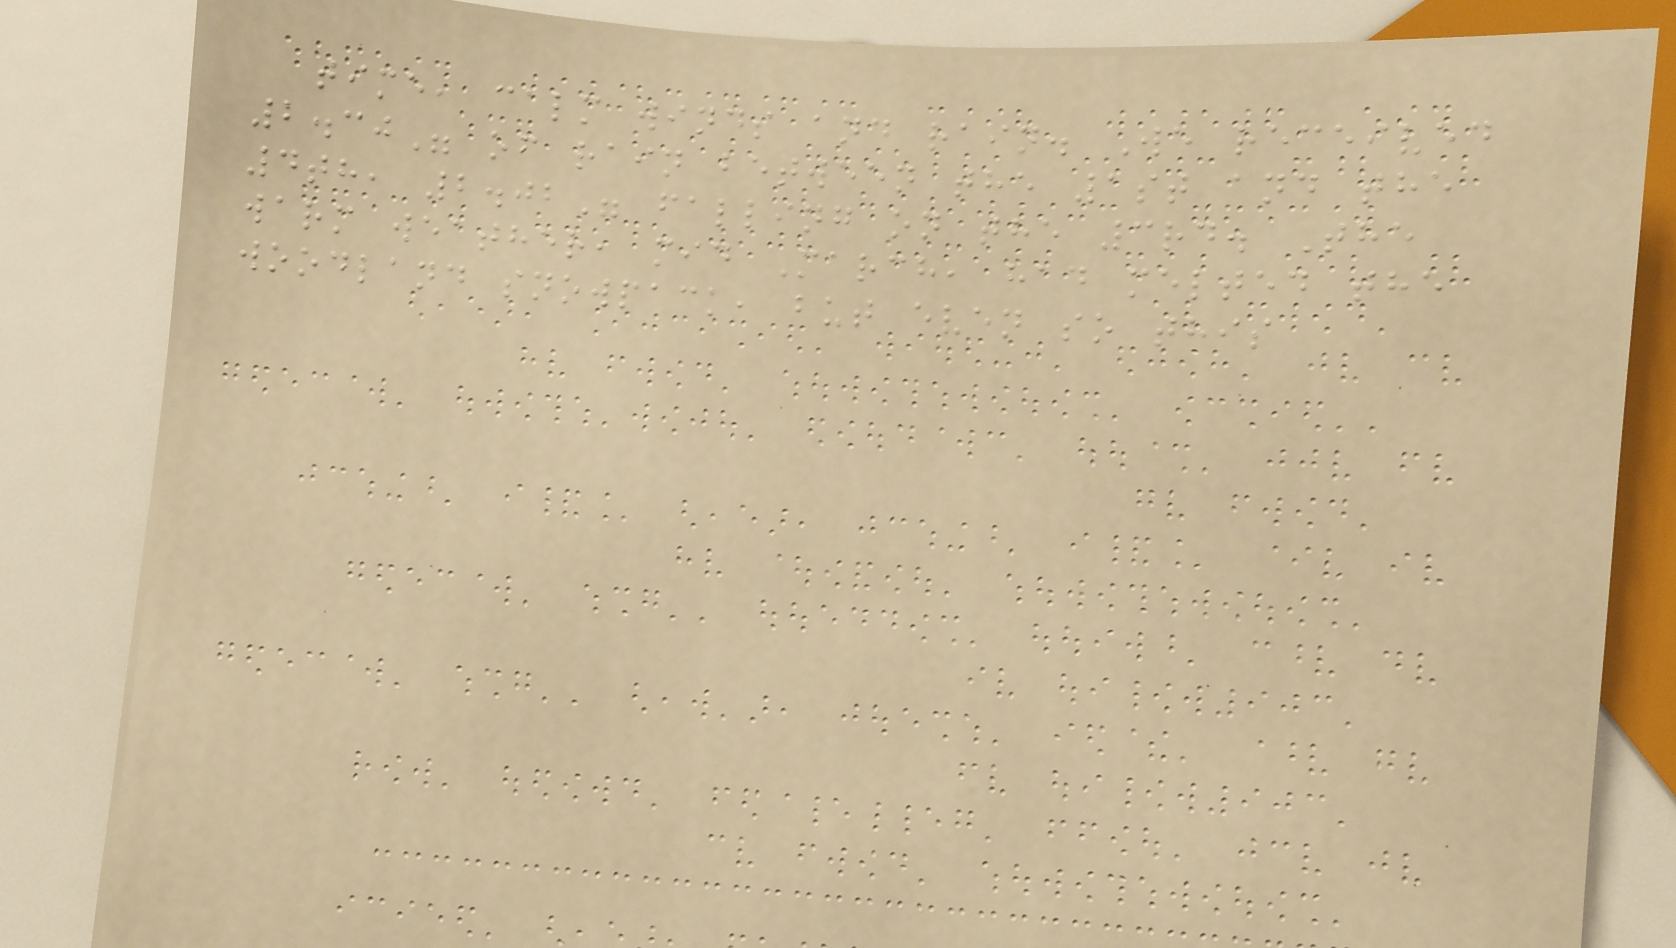time, calm winds and rain. We received
2.30" of rain between the 1st and the
4th, 2.02" falling on the 3rd. The
warm weather, mid March, had melted the
woodland snowpack, but even so this
